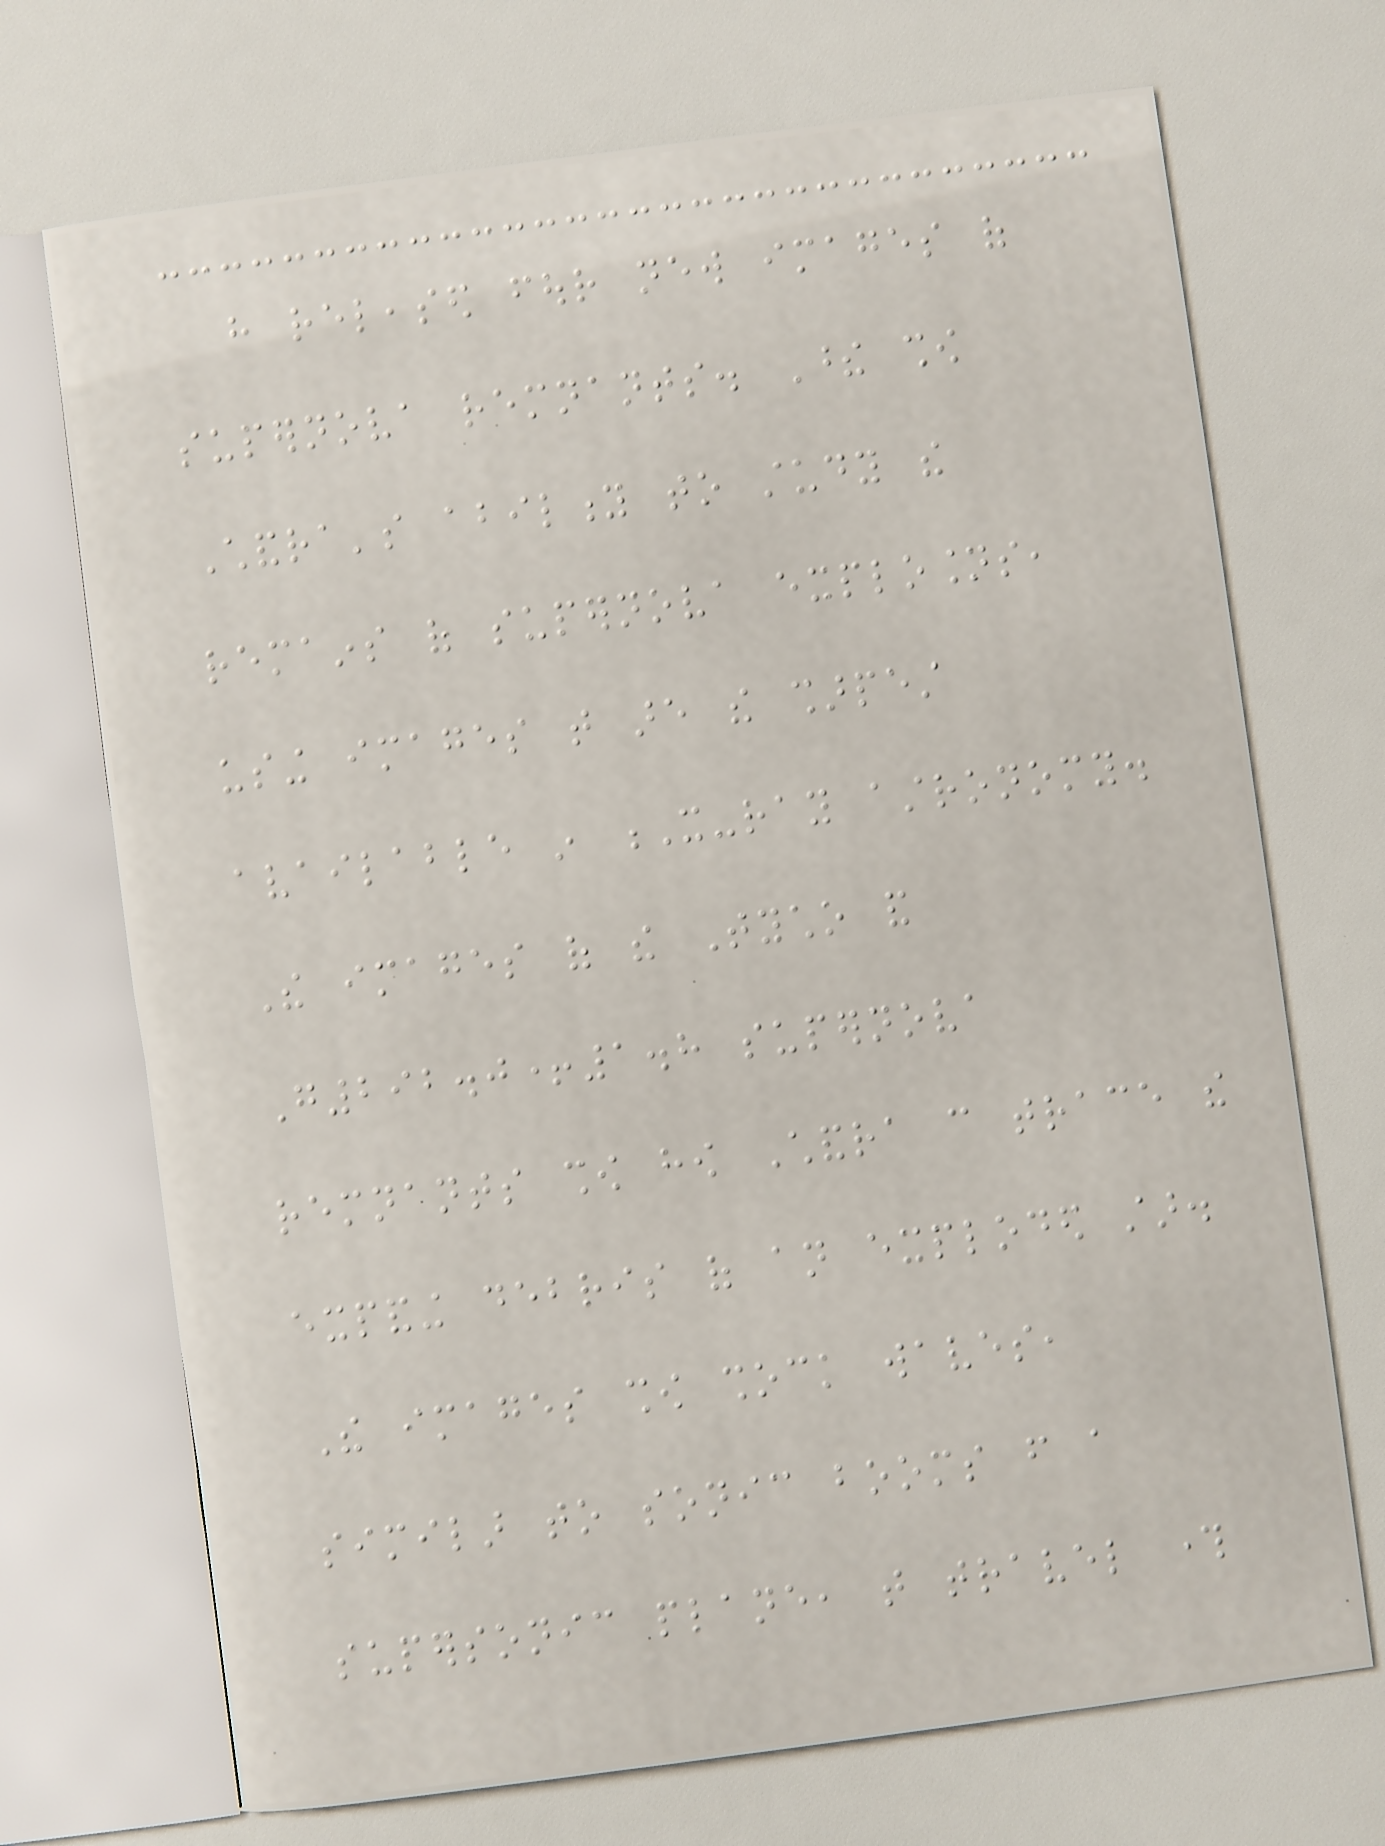have released four new images of
supernova remnants. These show
Chandra's ability to study the
remains of supernova explosions,
using images that are the sharpest
available in X-ray astronomy.
The images of the Tycho and
G292.0+1.8 supernova
remnants show how Chandra can trace the
expanding debris of an exploded star.
The images show shock waves,
similar to sonic booms from a
supersonic plane, that travel through
